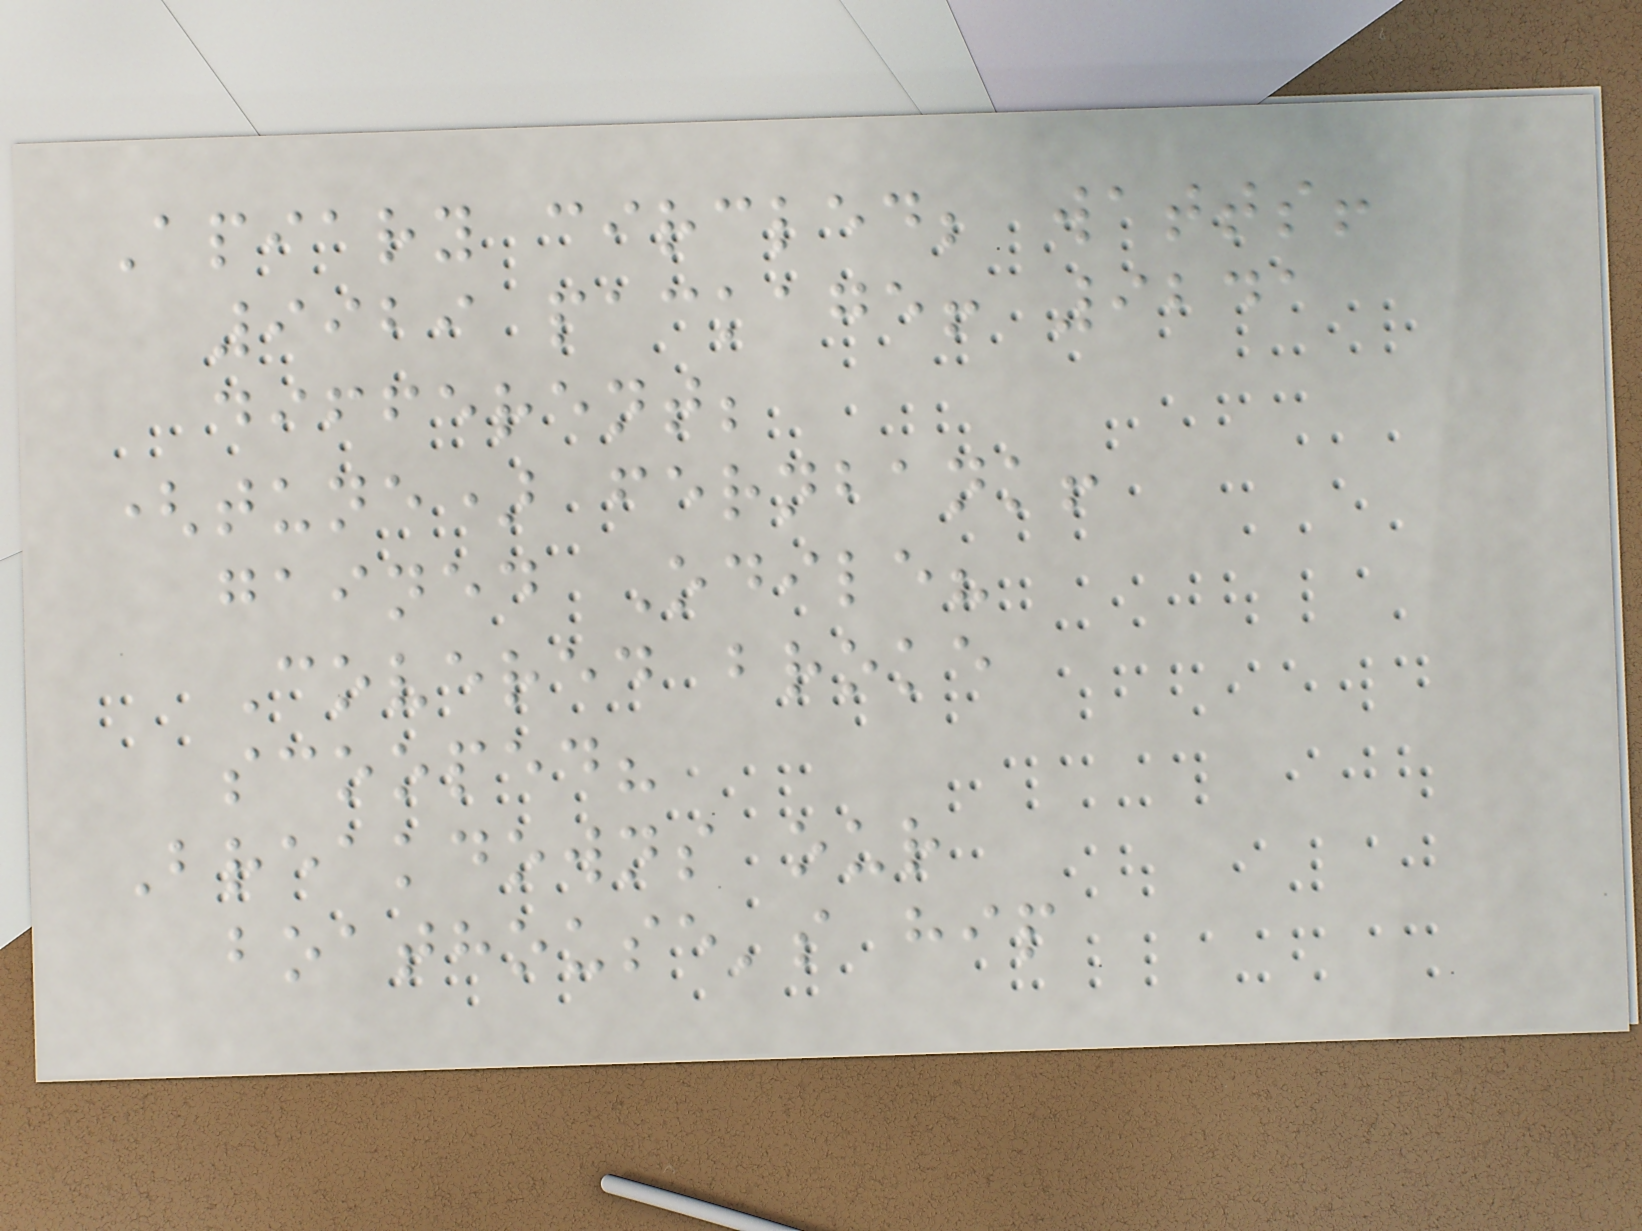Apiary circled; watts!
9929 package! 9241
different;
(tune) fernbank!
gained Odile?
Covered broke
scooped?
Breakdowns our
boathouse's hip
